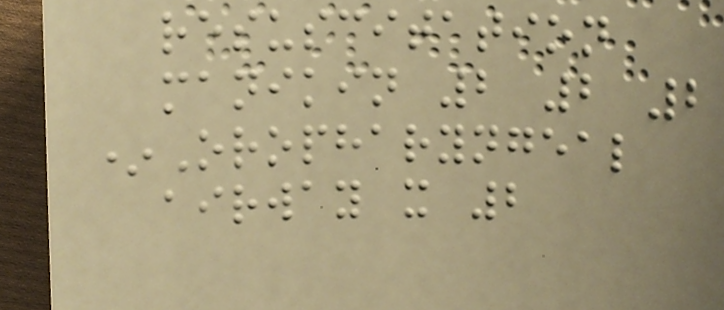resuscitation
manikin 2 2 2
*Oropharyngeal
airway x 2
